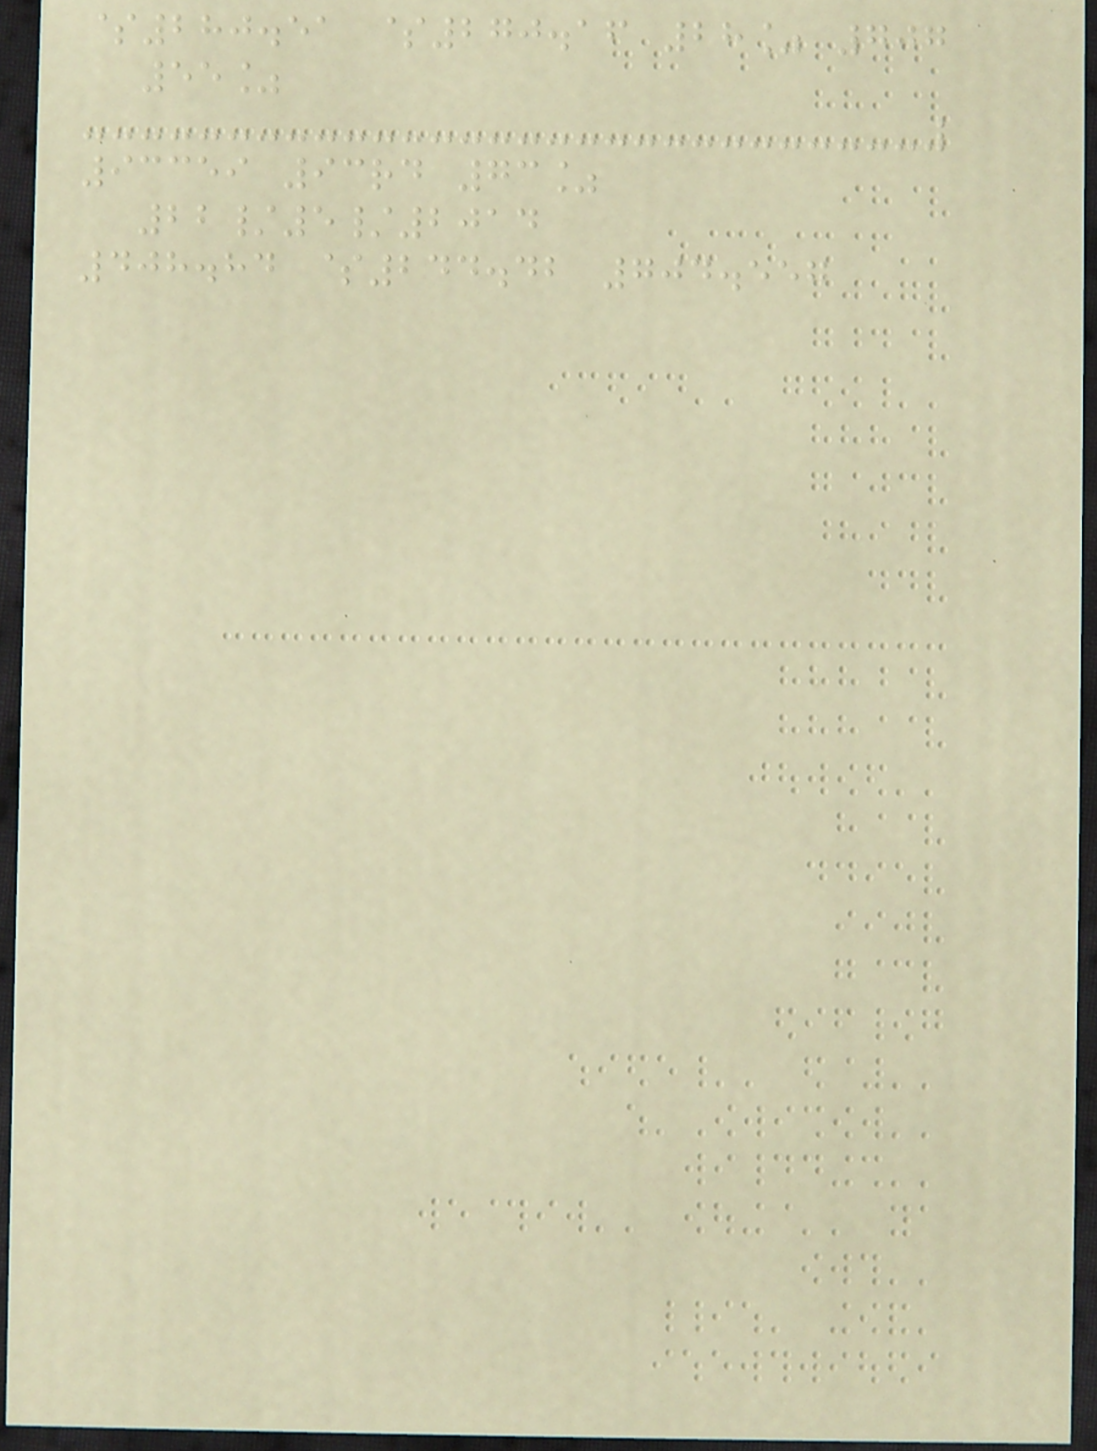$280.51 $270.16 28% 707
55%
93359 93rd 73%
22/5/2014
408.84 $244.42 704.557
